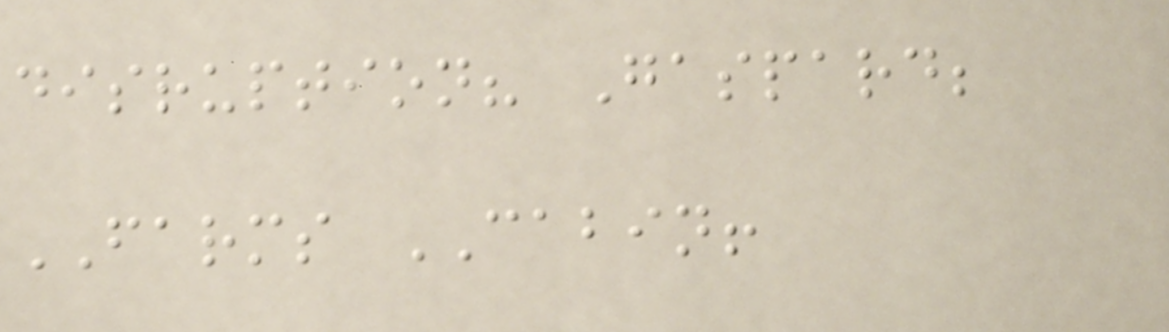disruption? Gaspard;
FARMS CABIN!
